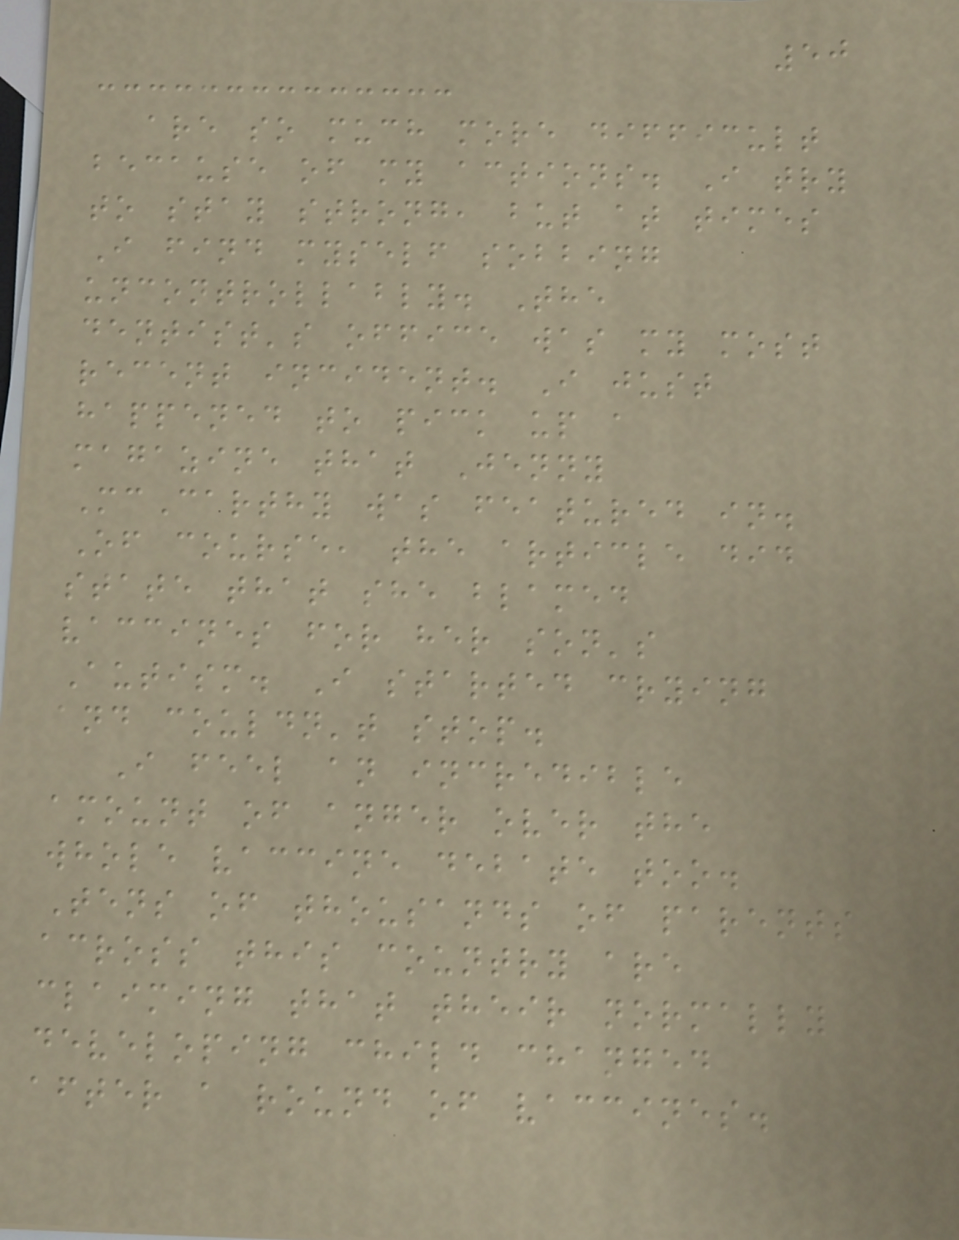50
are so much more difficult
because of my actions. I try
to stay strong, but at times
I find myself sobbing
uncontrollably. The
dentist's office was my most
recent incident. I just
happened to pick up a
magazine that Jenny
McCarthy was featured in.
Of course, the article did
state that she blamed
vaccines for her son's
Autism. I started crying
and couldn't stop.
I feel an incredible
amount of anger over the
whole vaccine debate too.
Tens of thousands of parents
across this country are
claiming that their normally
developing child changed
after a round of vaccines.
